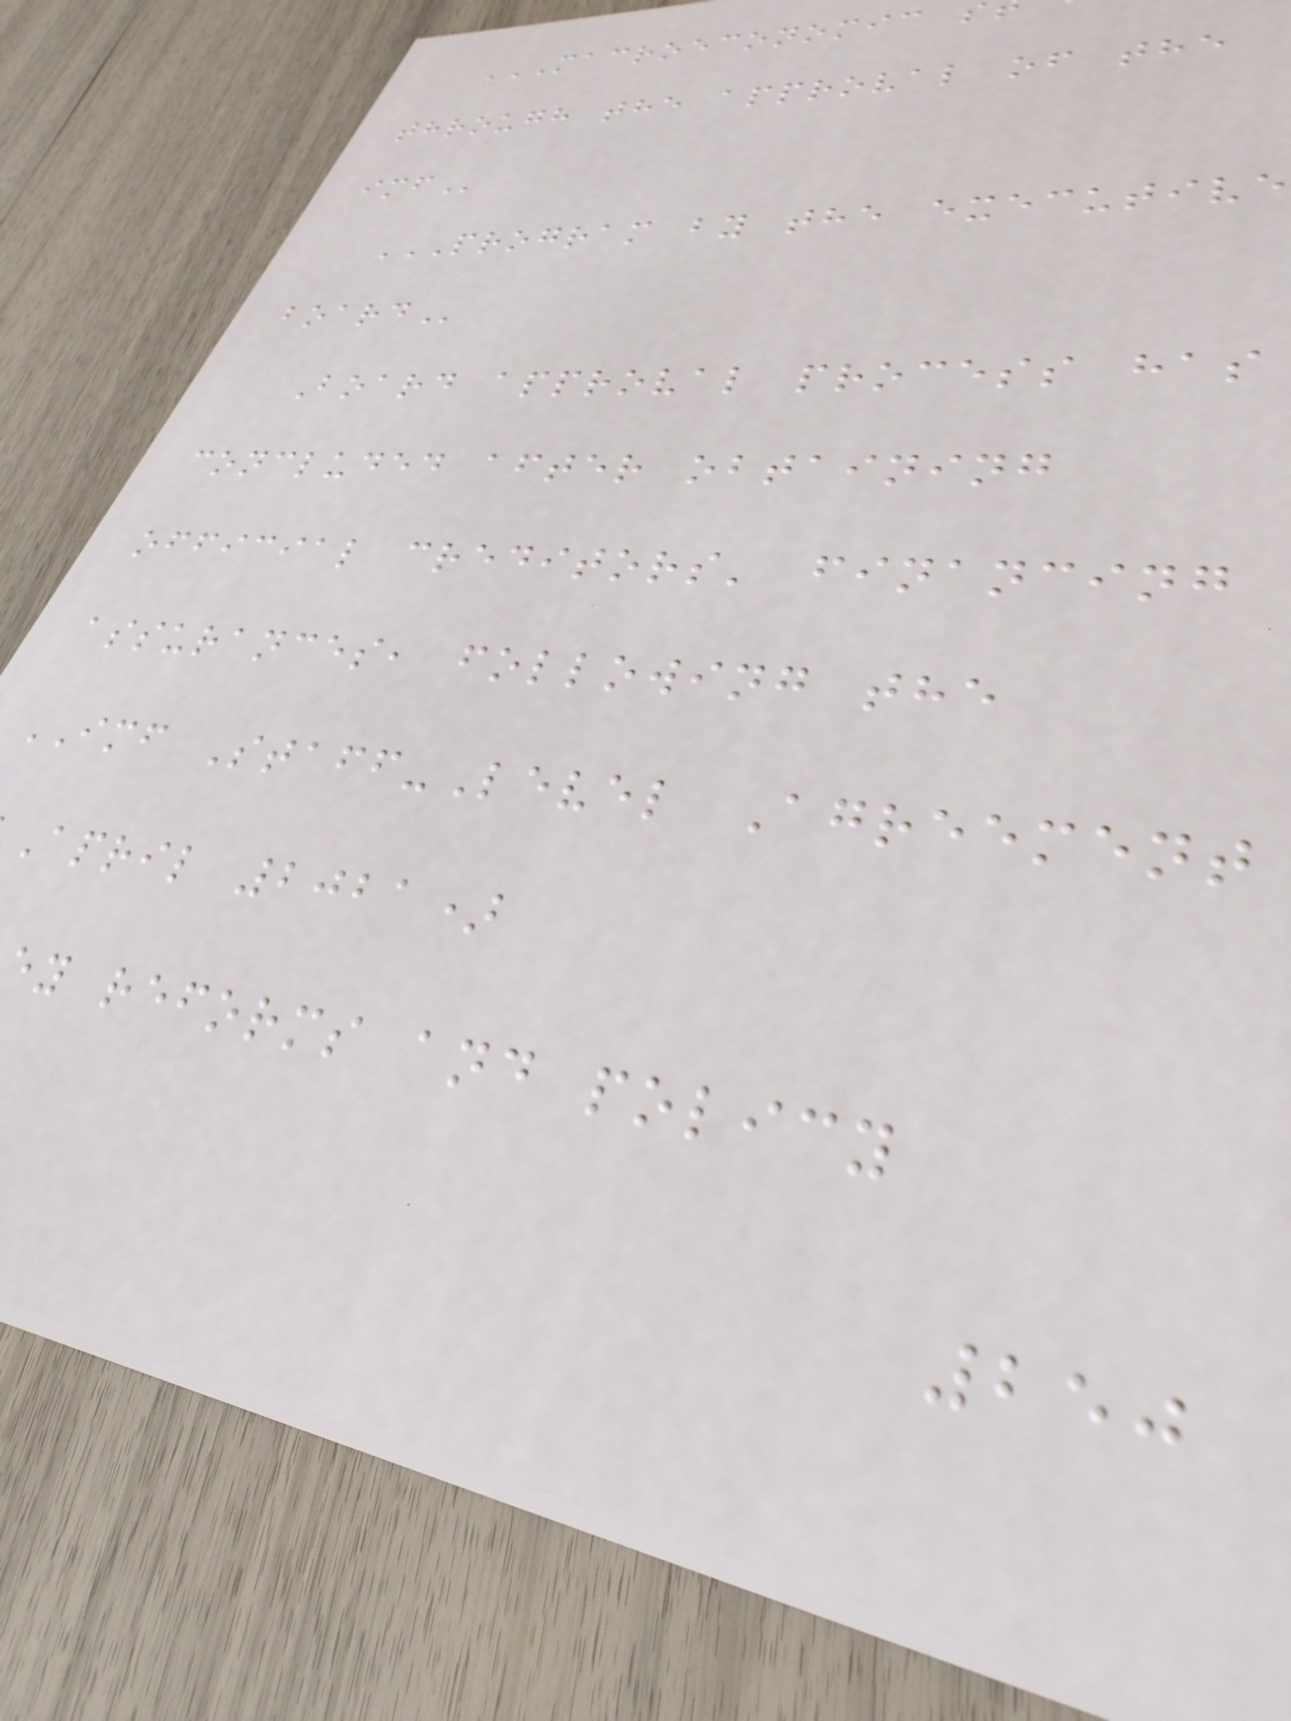through the approval of the
PROGRAM BY THE EXECUTIVE
Board approval process has
concluded after obtaining
official creditors' financing
assurances, following the
IMF Staff-Level Agreement
April 2021)
ey reforms and policy
250
